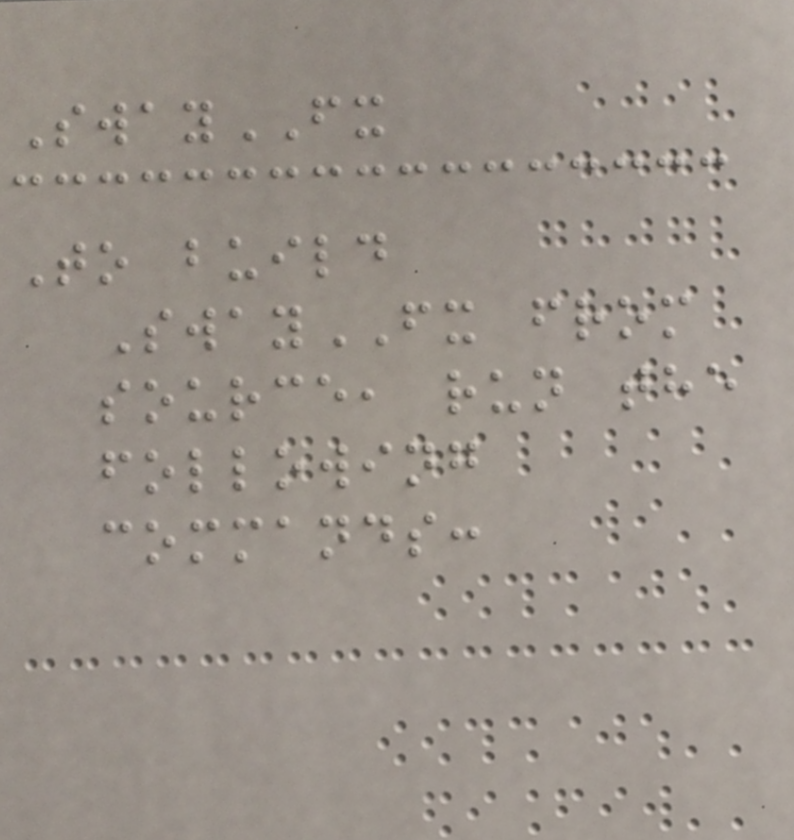SwayFX
To build
SwayFX from
source, run the
following
commands:
